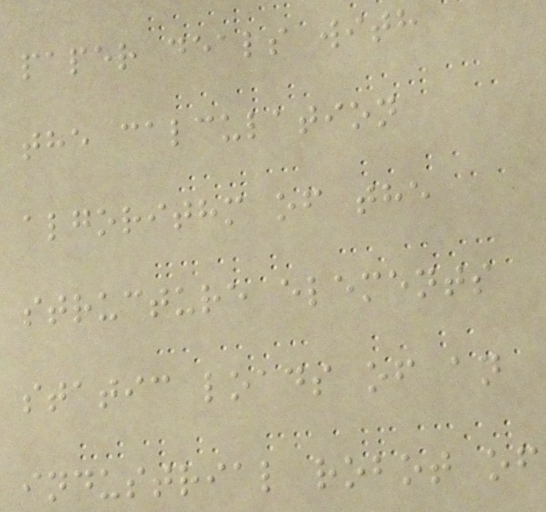paper deals with
the calculation
algorithm of the
structure elements
static loads of an
industrial robot of
